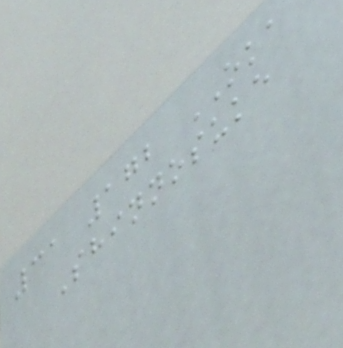31 172 OKA
Shinnosuke
